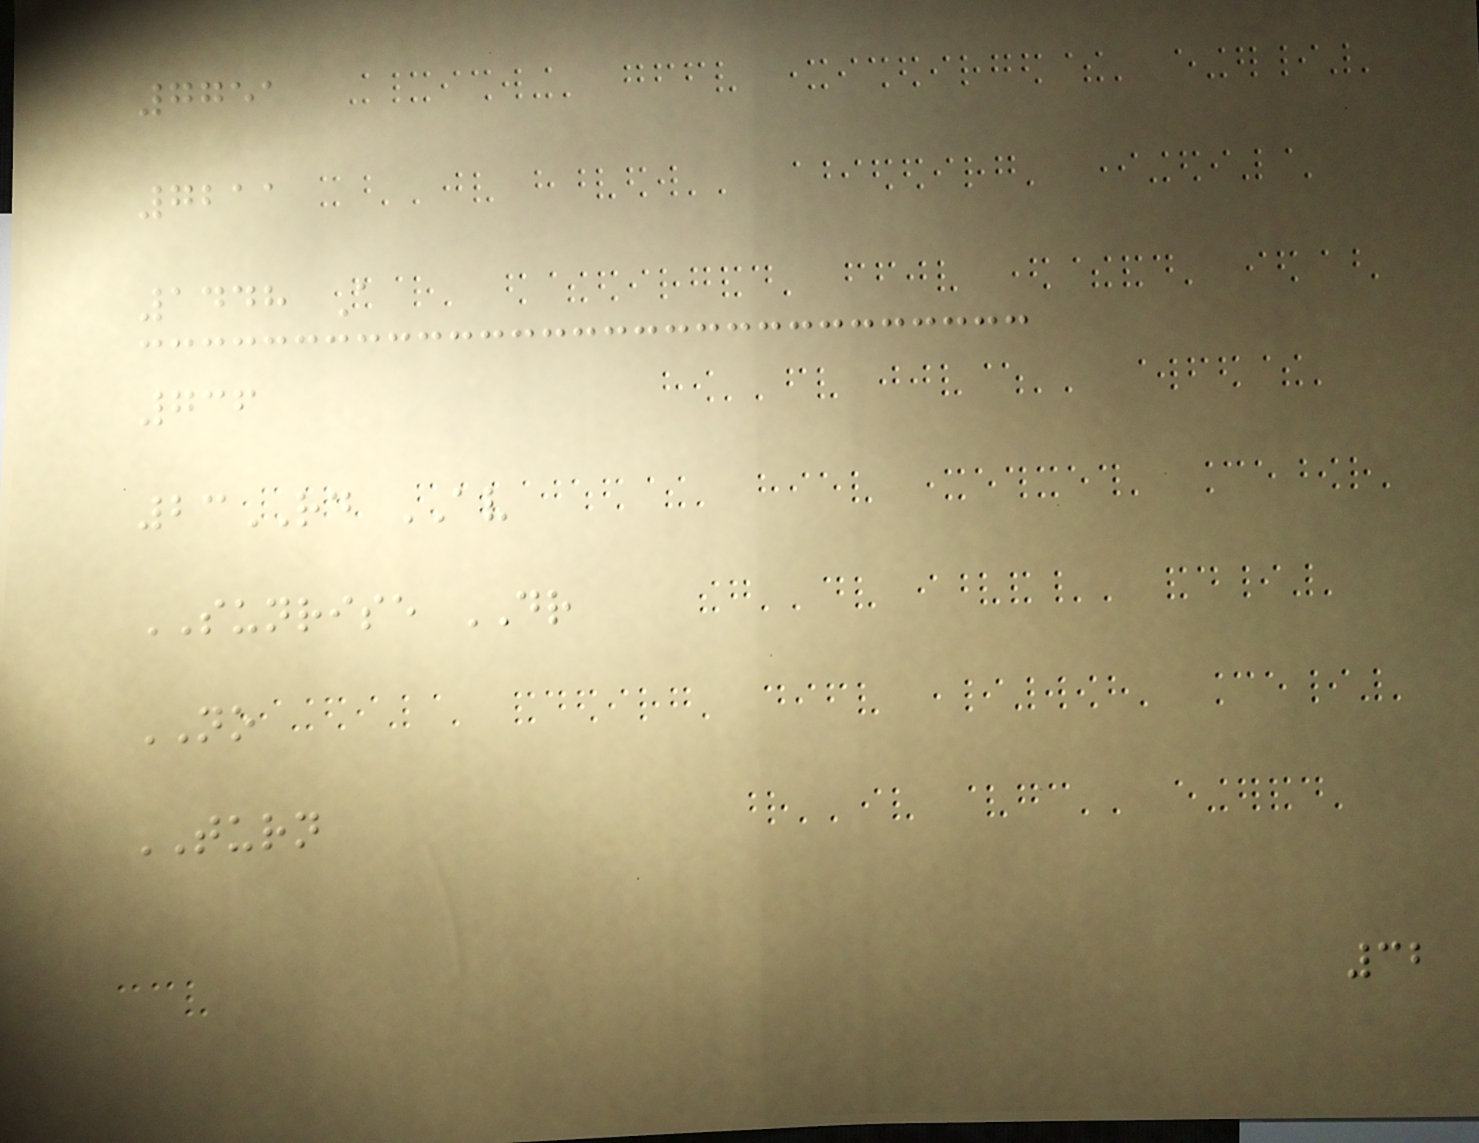7751
7211
1448 A
736
23RD AV
SUNRISE DR
NO
TURN
32
